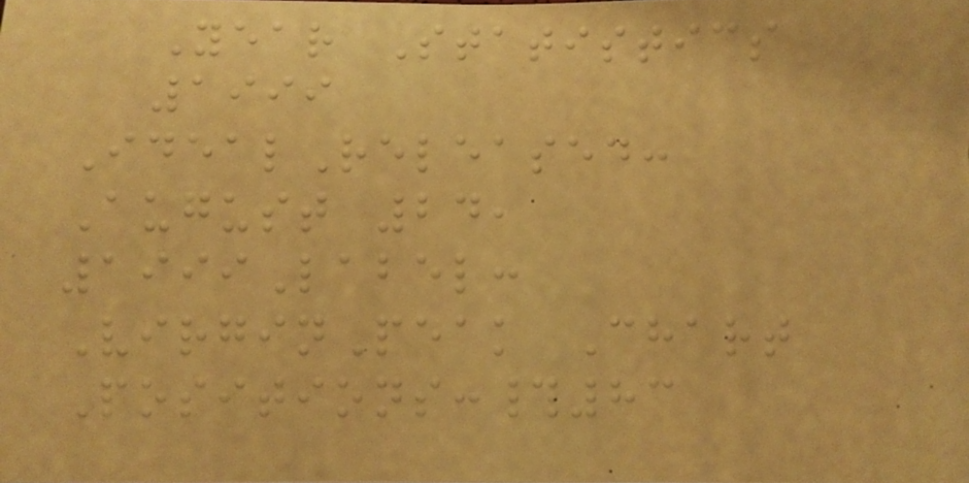Year Statistics
1999
IdealReleased:
August 24,
1999Label:
VirginPeak Chart
Positions:#83
